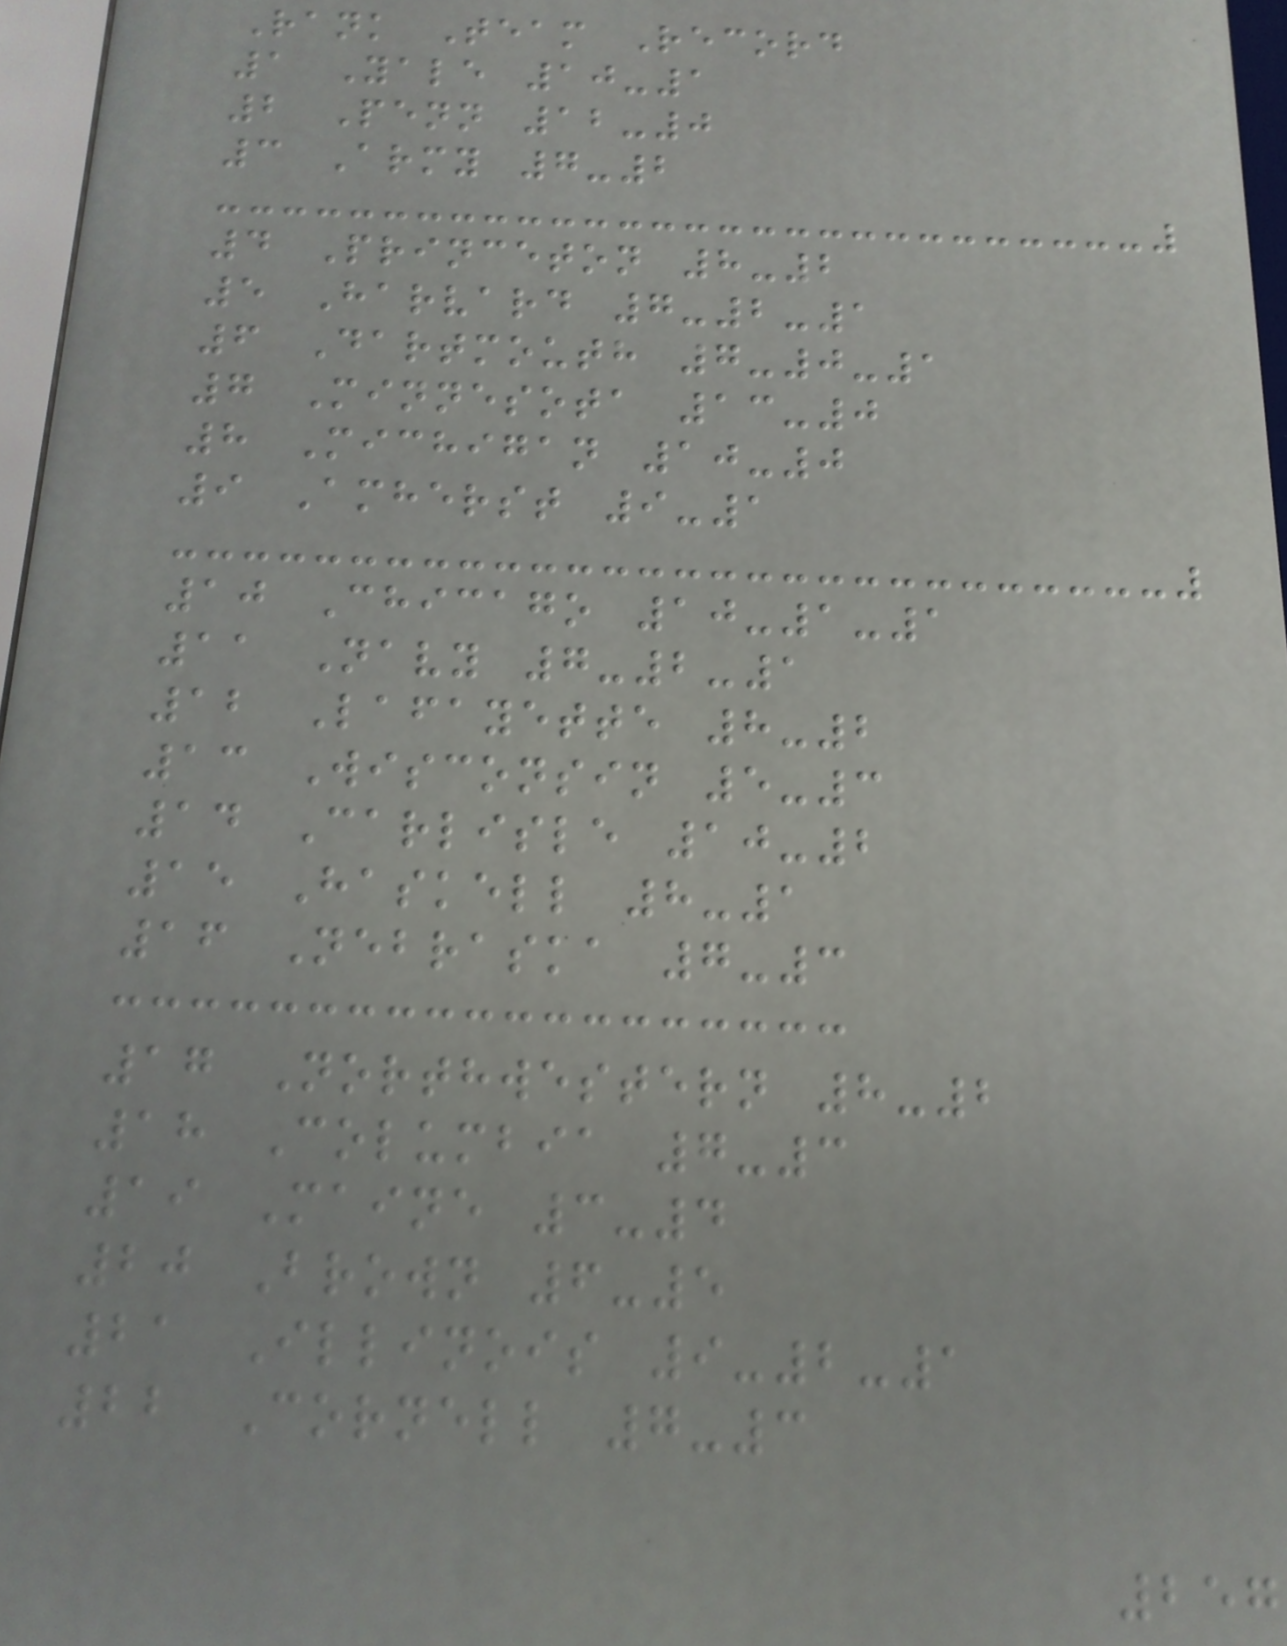Rank Team Record
1 Yale 10-1
2 Penn 12-0
3 Army 7-2
4 Princeton 8-2
5 Harvard 7-2-1
6 Dartmouth 7-0-1
7 Minnesota 13-0
8 Michigan 10-0
9 Amherst 9-1
10 Chicago 10-1-1
11 Navy 7-2-1
12 Lafayette 8-2
13 Wisconsin 5-3
14 Carlisle 10-2
15 Haskell 8-1
16 Nebraska 7-3
17 Northwestern 8-2
18 Columbia 7-3
19 Maine 3-4
20 Brown 6-5
21 Illinois 9-2-1
22 Cornell 7-3
257
